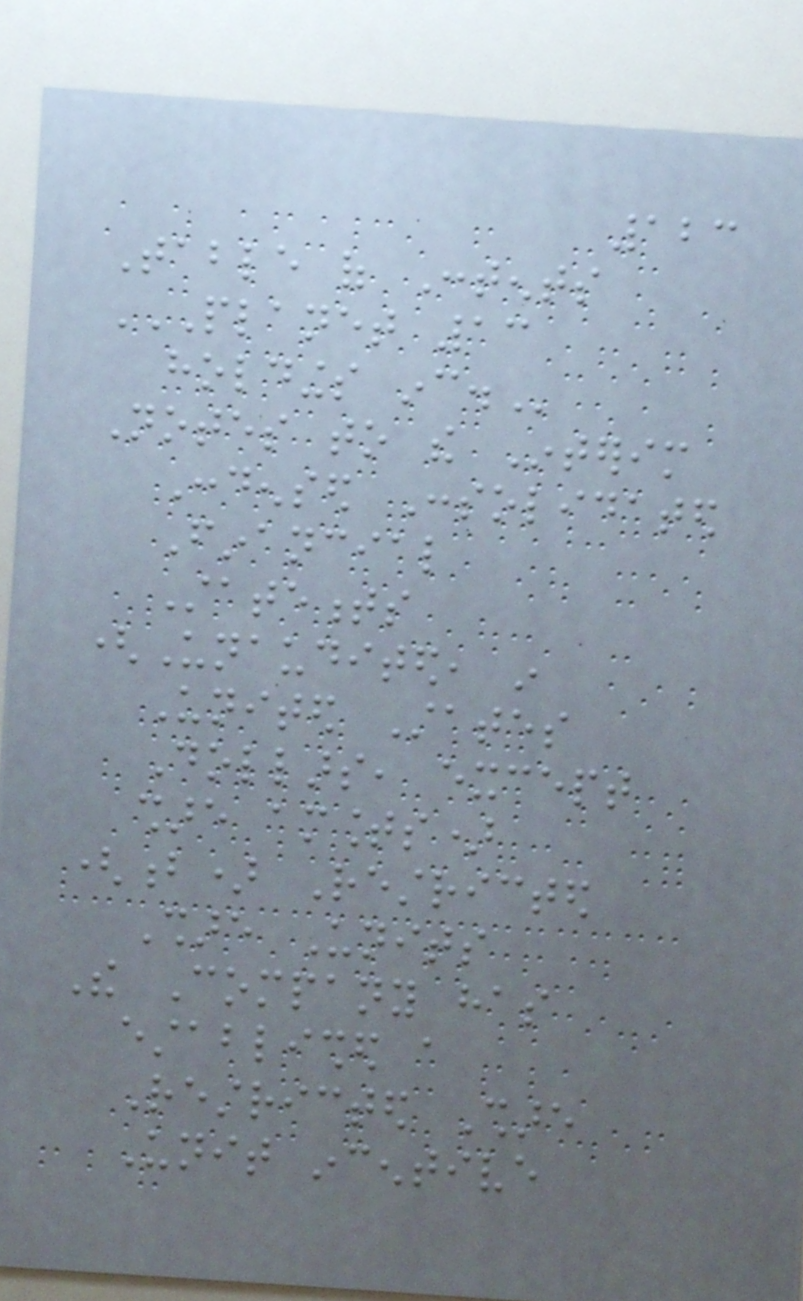123
Table of Contents
PLANET 13
HOLDINGS INC.
Notes to the Interim
Condensed Consolidated
Financial
Statements
(Unaudited, in
United States
Dollars, except
share amounts)
(b) Restricted
Share Units
The Company has
established a
Restricted Share
Unit incentive
